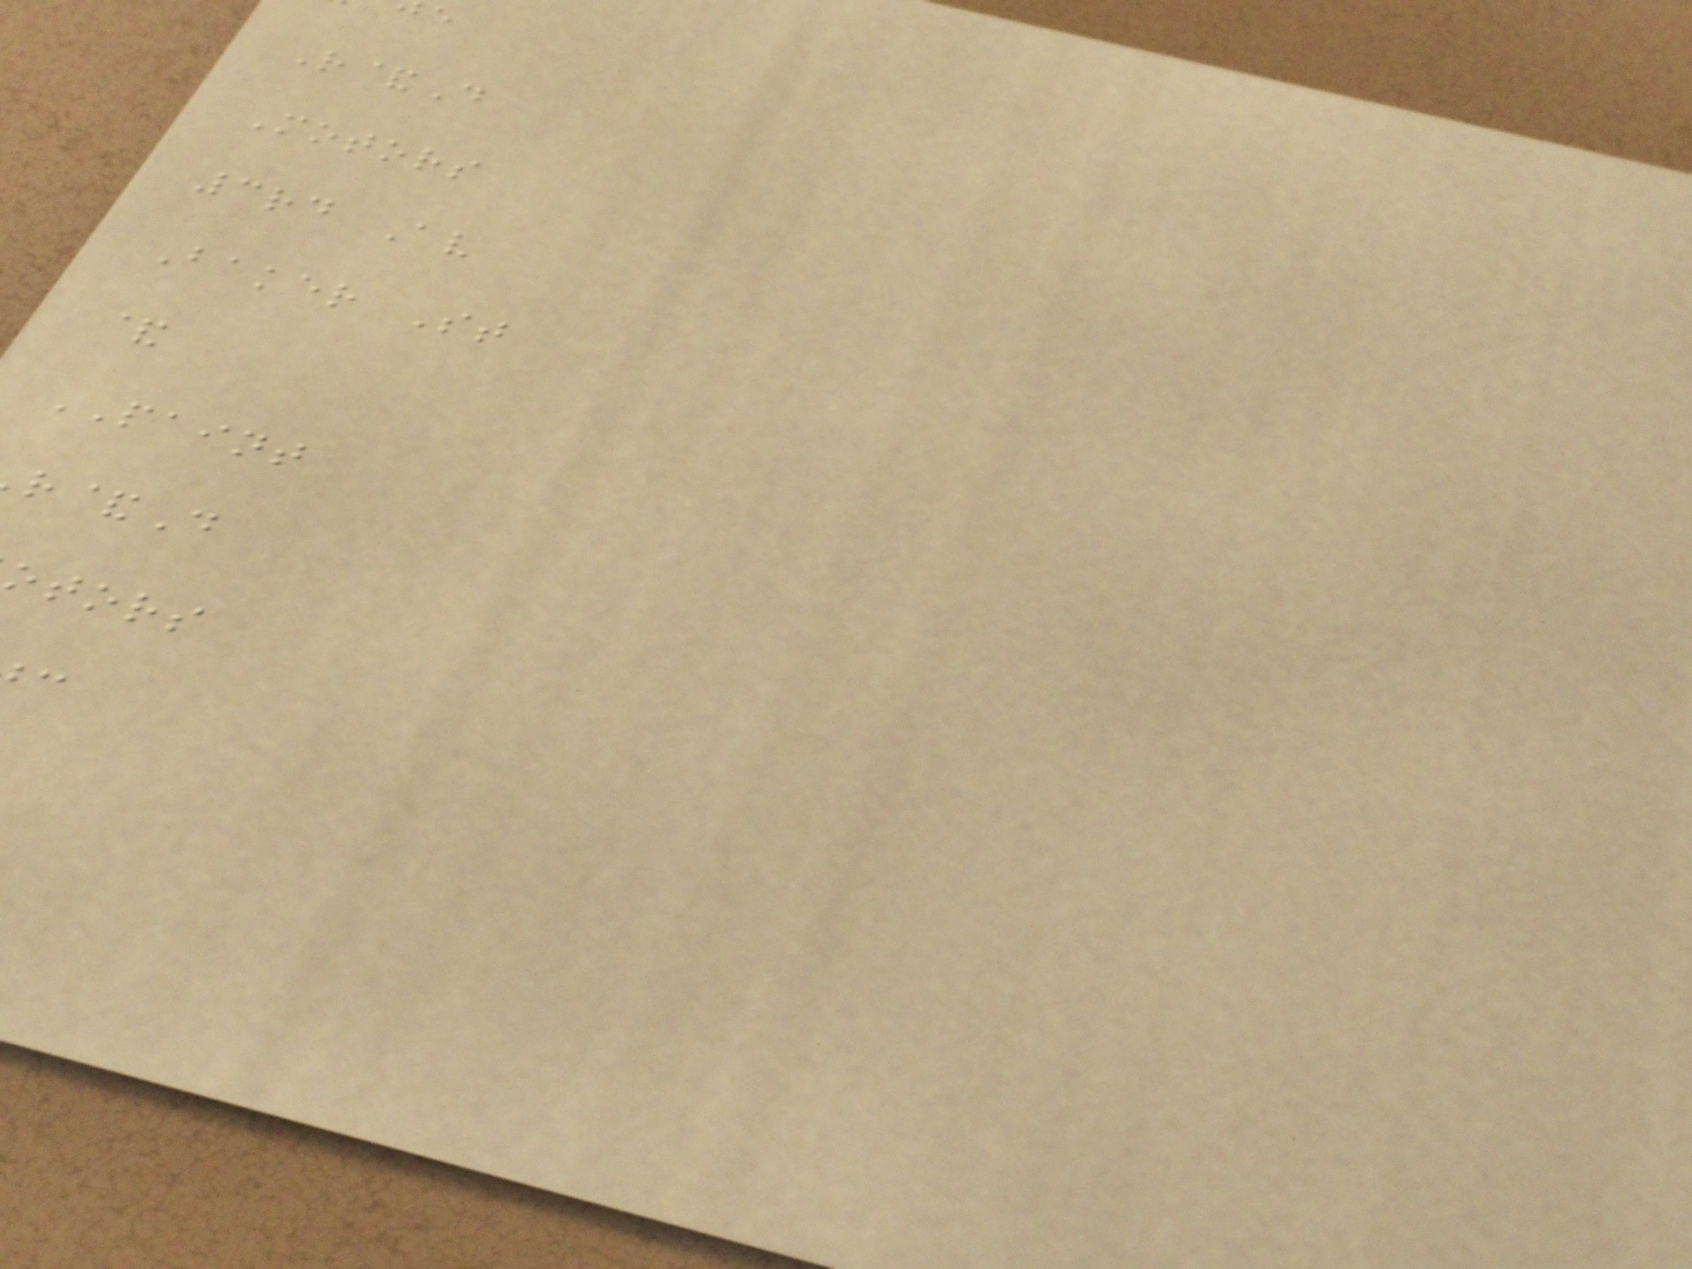R&D
Motors
3rd Av
Baker St
&
PAINT
&D
otors
